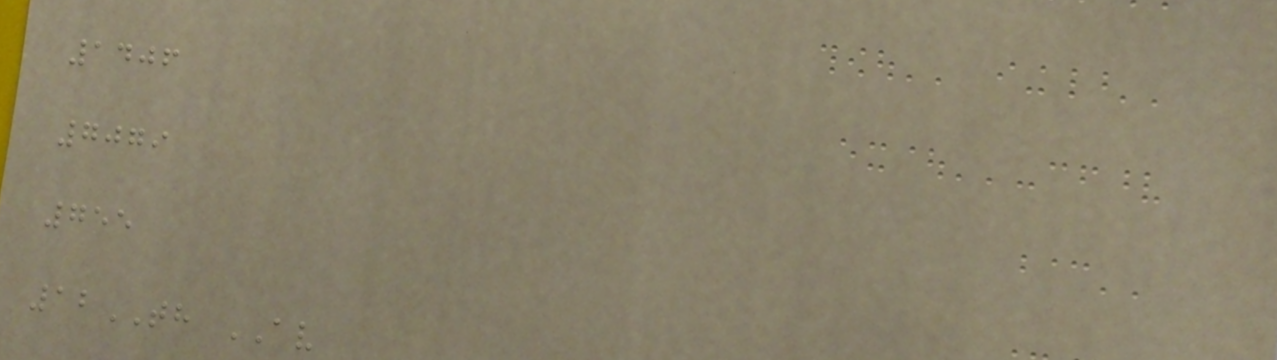1406
7079
755
12TH AV
